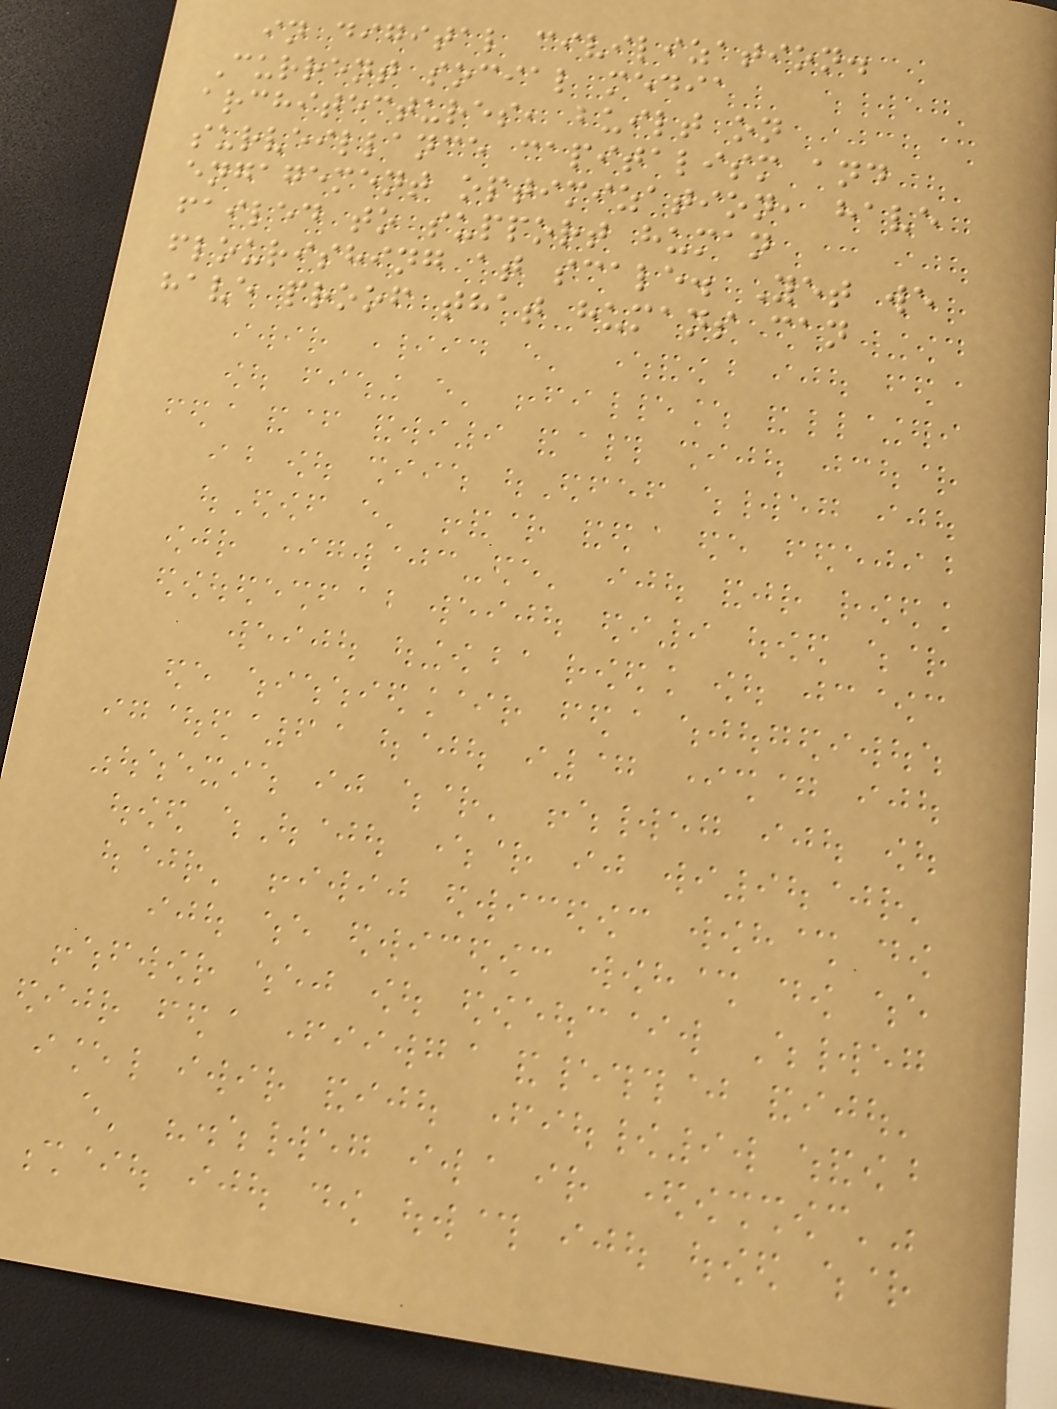in digital civilization.
Current social media
architectures, built on
surveillance capitalism and
engagement optimization, have
failed to support human
flourishing at scale. Yet we
have proof that humans can
